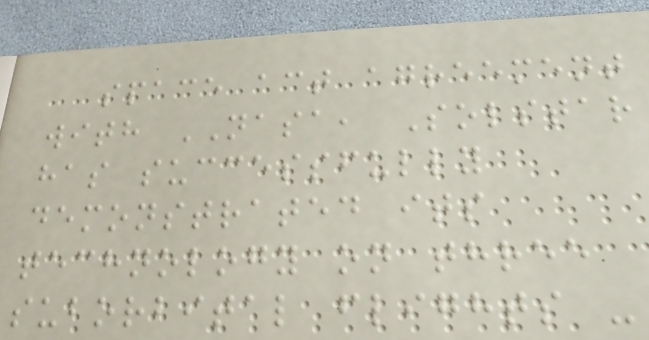space act agreement
with NASA, Solstar
has successfully
demonstrated its
technology on three
suborbital flights -
